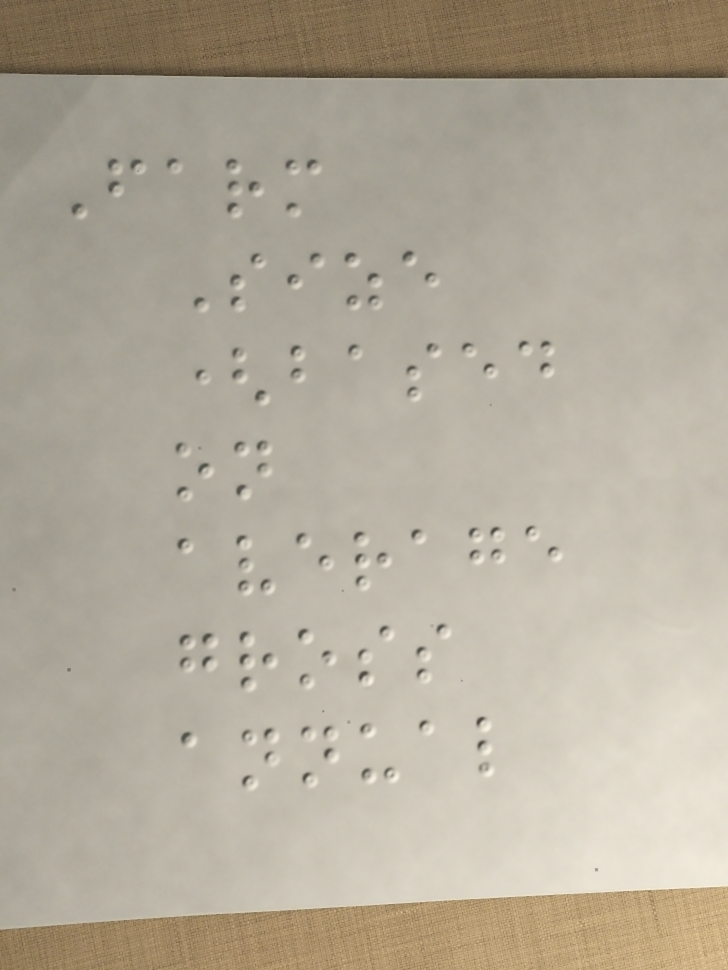Farm
Size
(based
on
average
gross
annual
